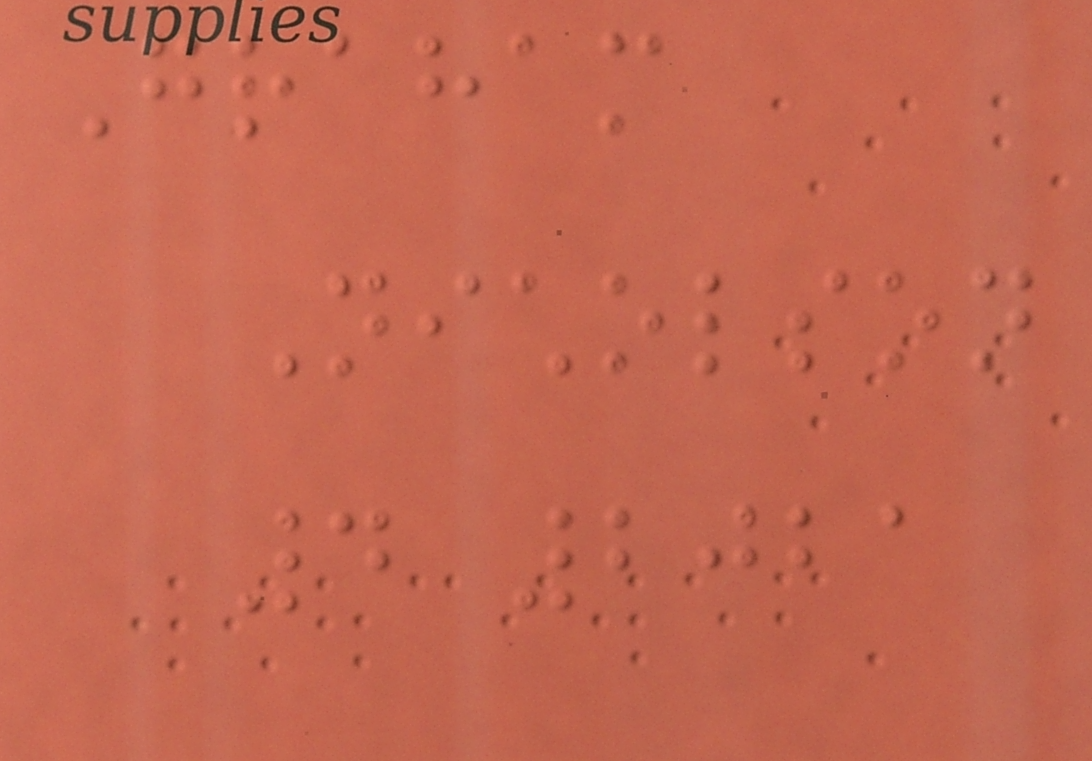Graham
Nicholson
4 2021
